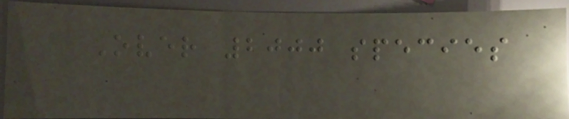Over 2000 species
